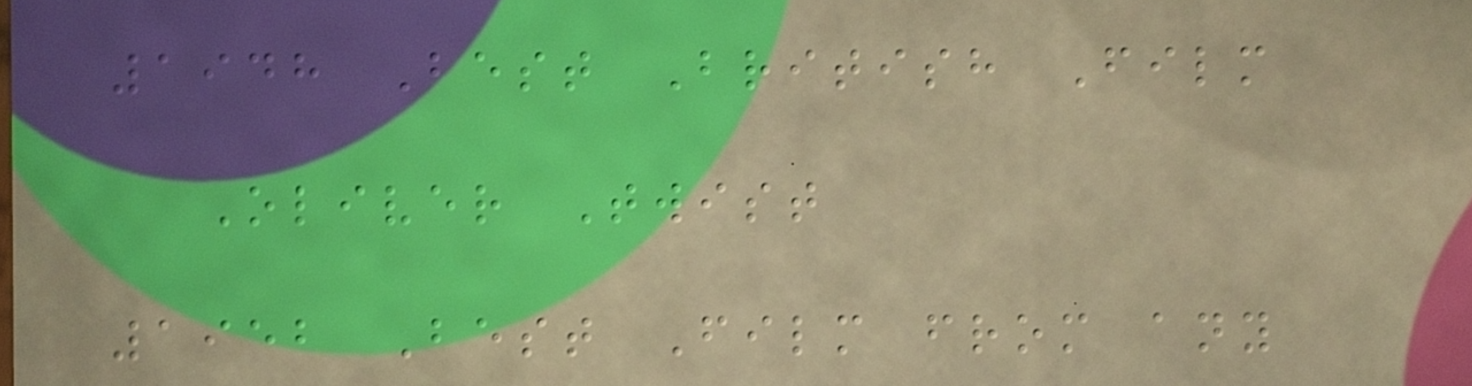1948 Best British Film
Oliver Twist
1952 Best Film from any
